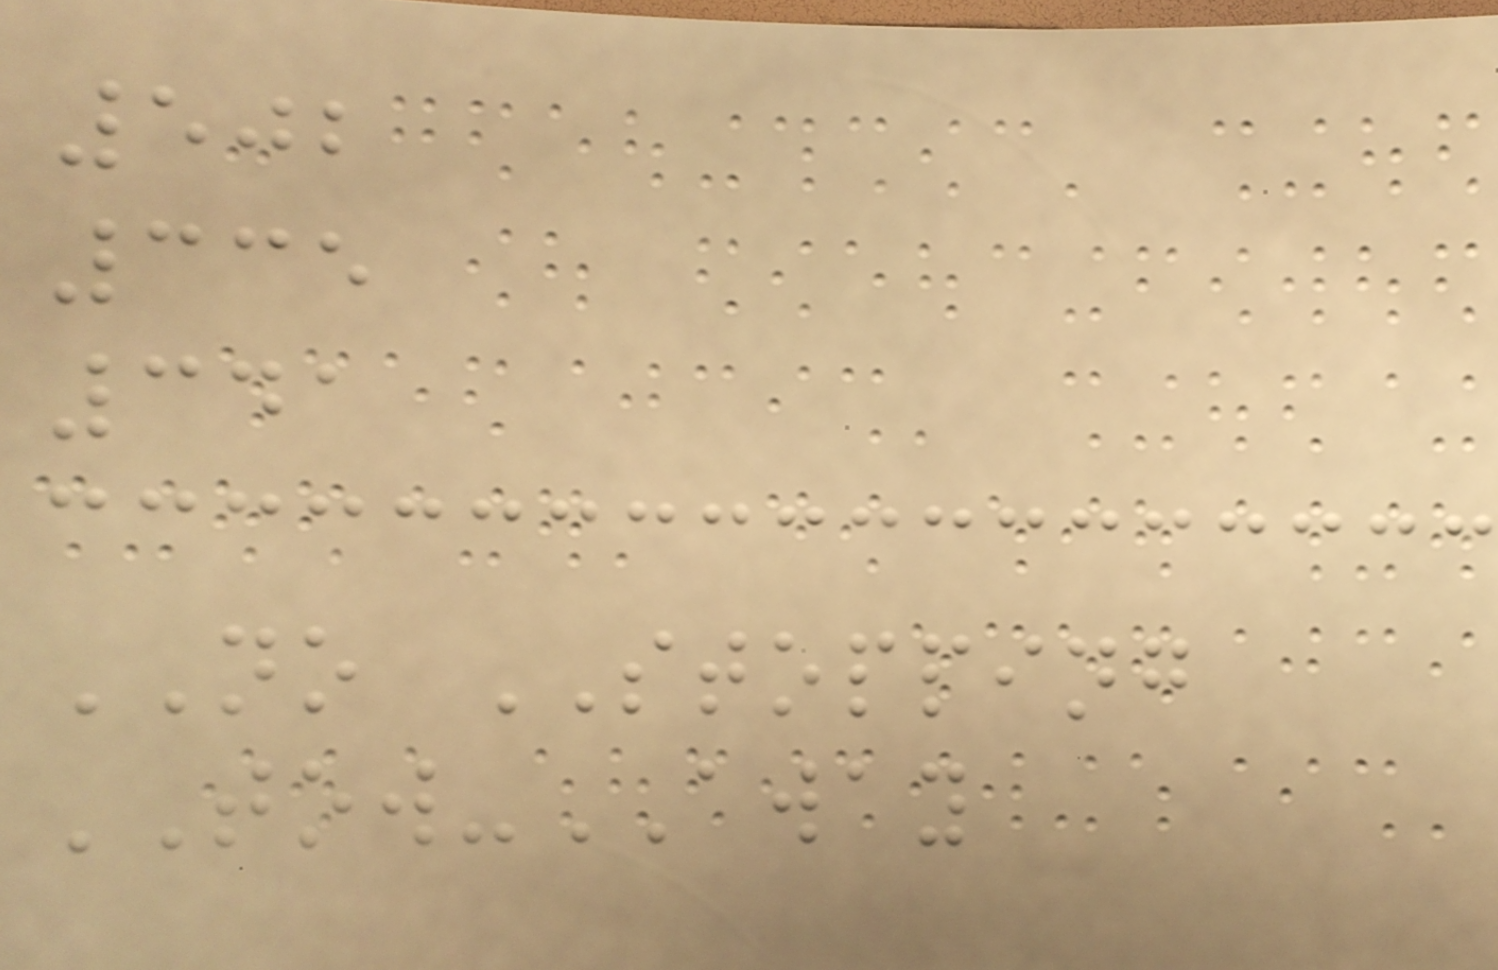502
335
341
NO STOPPING
TOW-AWAY
